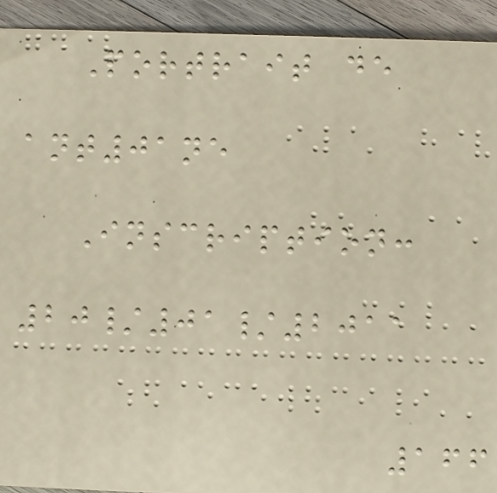Portrait de
ant01ne
Inscription:
20/01/2011
166
